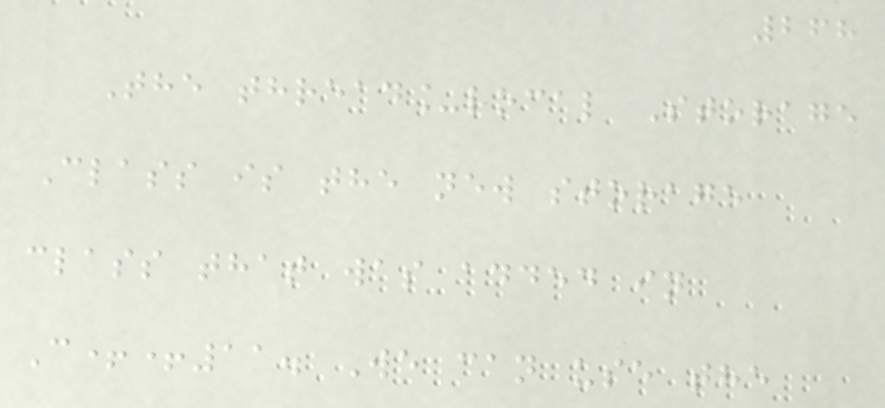268
The thread_local Storage
Class is the new storage
class that was added in
C++11. We can use the
